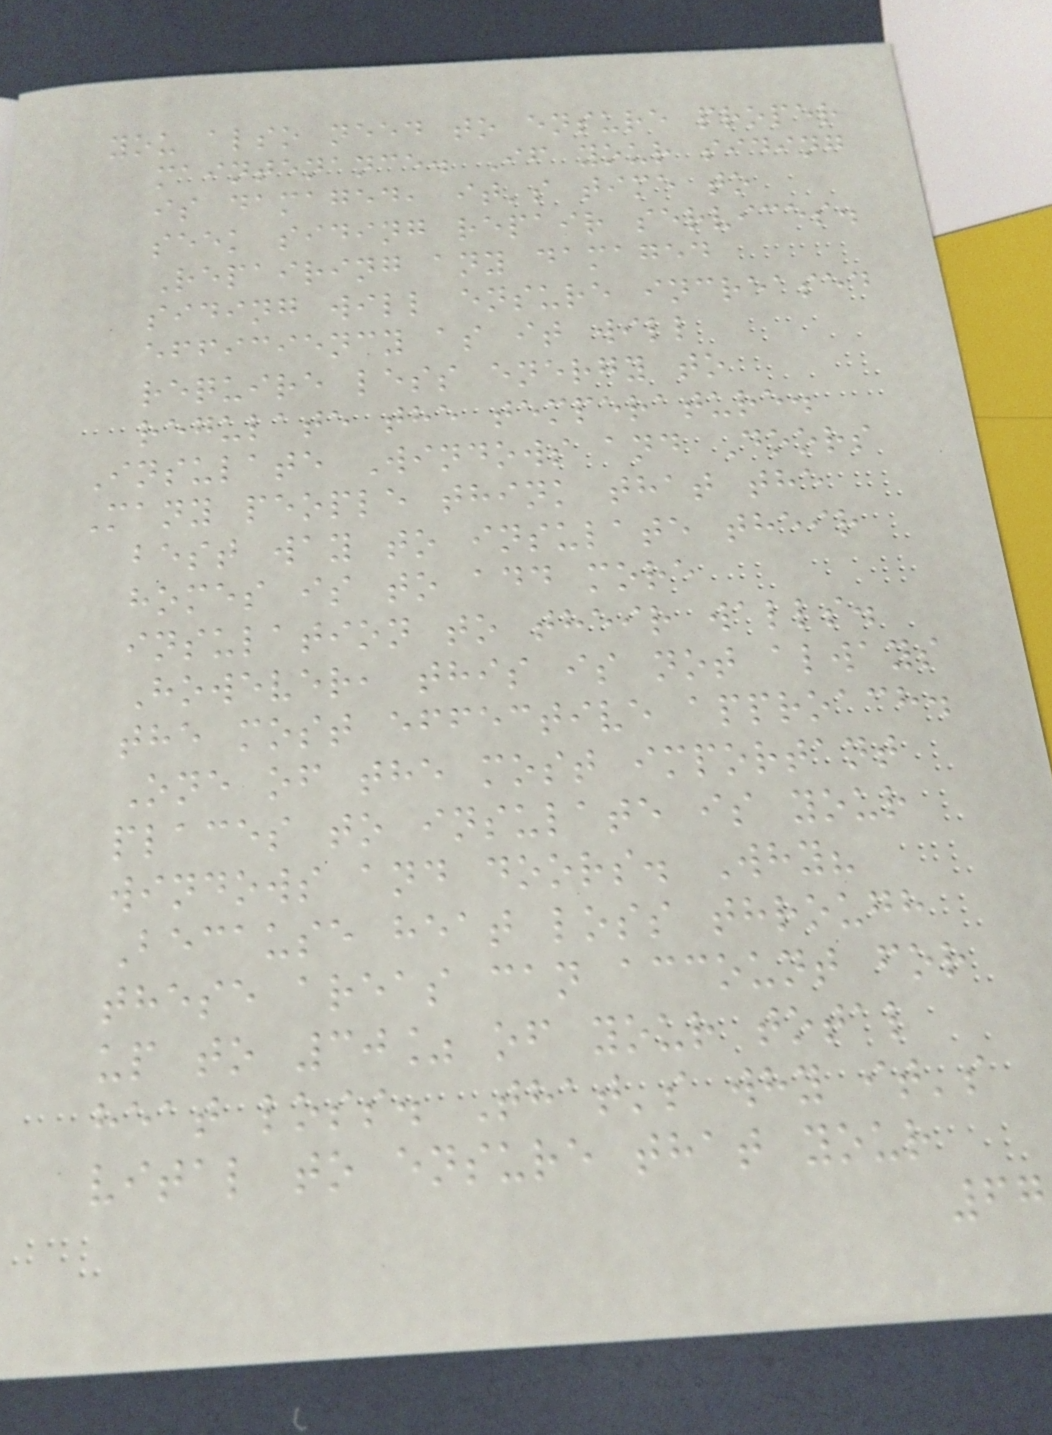you also need to ensure proper
maintenance. If your siding
is damaged, it's time to
seek siding repair services.
Repairing any damaged
siding will ensure increased
efficiency as it will
require less energy to
regulate the temperature.
Insulate Windows and Doors
Many people think that the
best way to insulate their
homes is to add more
insulation to their walls.
However, this is not always
the most effective approach.
One of the most important
places to insulate is your
windows and doors. Why?
Because heat loss through
these areas can account for
up to 30% of your total
heat loss. That's why it's
vital to ensure that your
67
